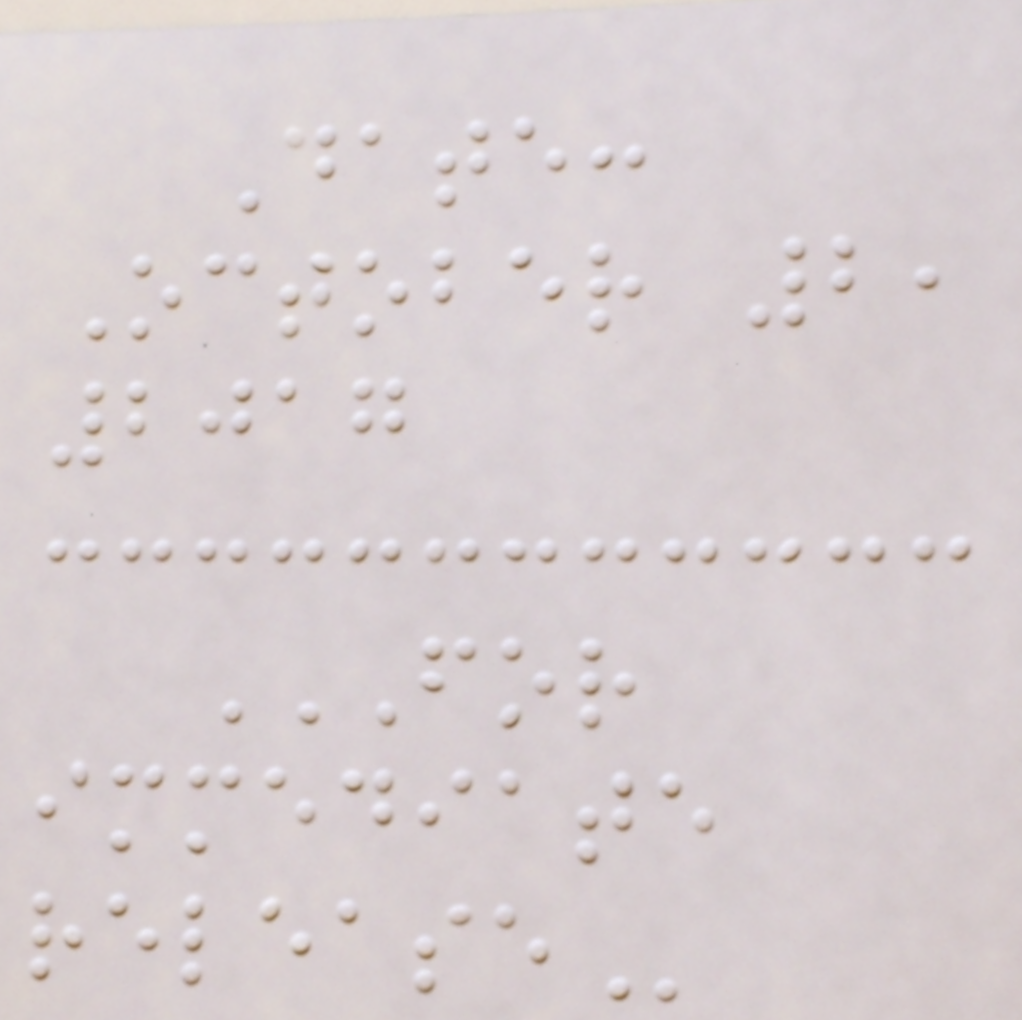Date:
October 2,
2017
FOR
IMMEDIATE
RELEASE
